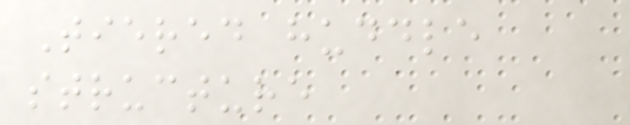Tiered huddle
structure
